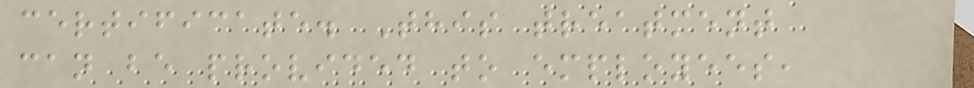certificate. This treatment
can be provided to employees,
